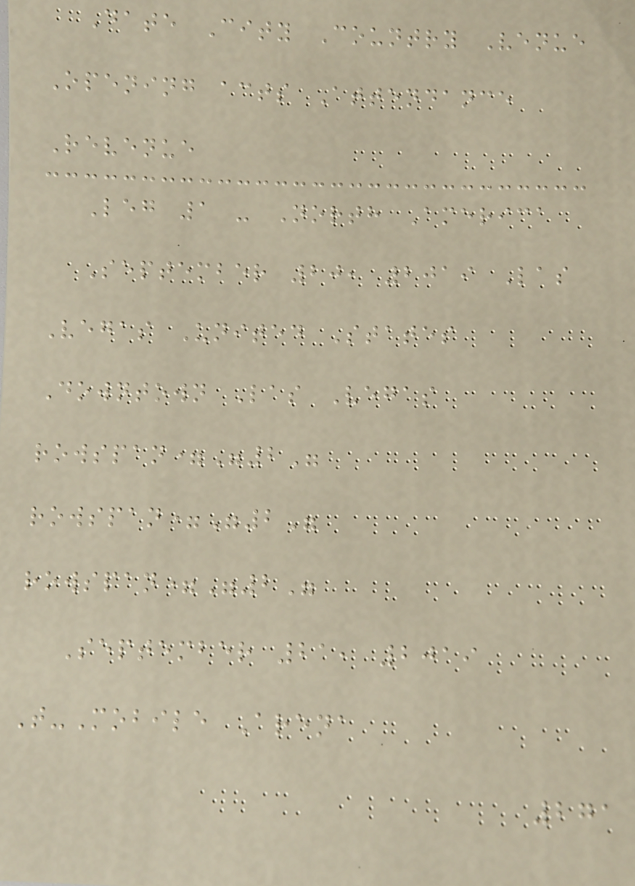Date City Country Venue
Opening acts Attendance
Revenue
Leg 1 - North America
September 20, 2019 Las
Vegas United States
Downtown Las Vegas
rowspan="2"
rowspan="2"
rowspan="2"
September 21, 2019
T-Mobile Arena
271
